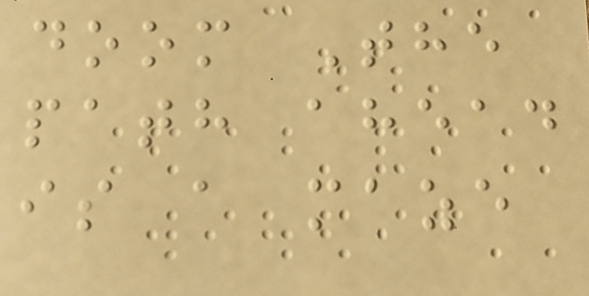doom The
path ahead
is a maze
